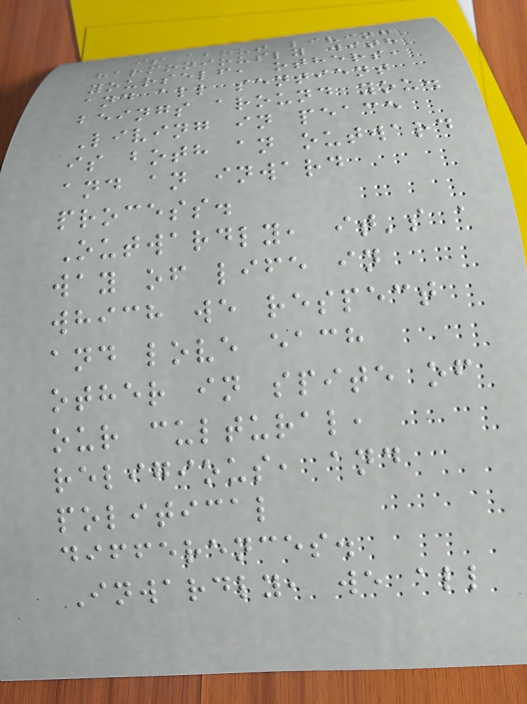is about living
harmoniously with
yourself, others,
and all sentient
beings around you.
Living in peace
is both an outward
and an inward
process.
Outwardly, it's a
way of life in
which we respect
and love each
other in spite of
our cultural,
religious, and
political
differences.
Inwardly, we all
